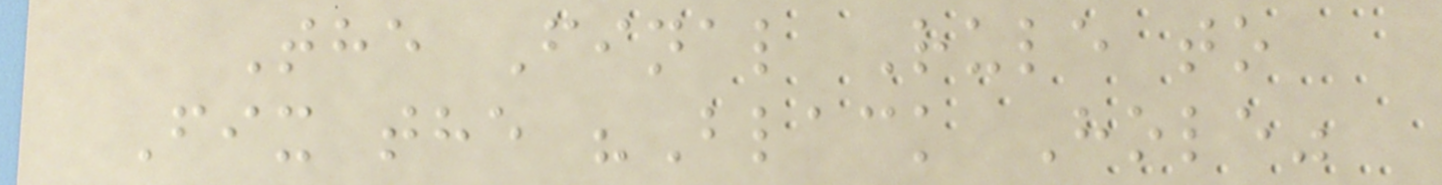The Final Rule to
Fix the "Black Hole"
